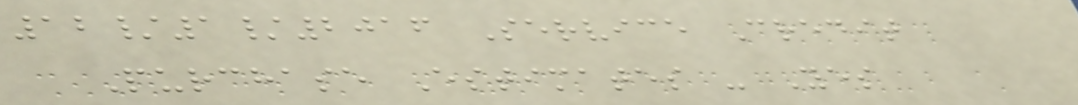12/1/2016 Service Credit
Purchase Estimates - Yes
